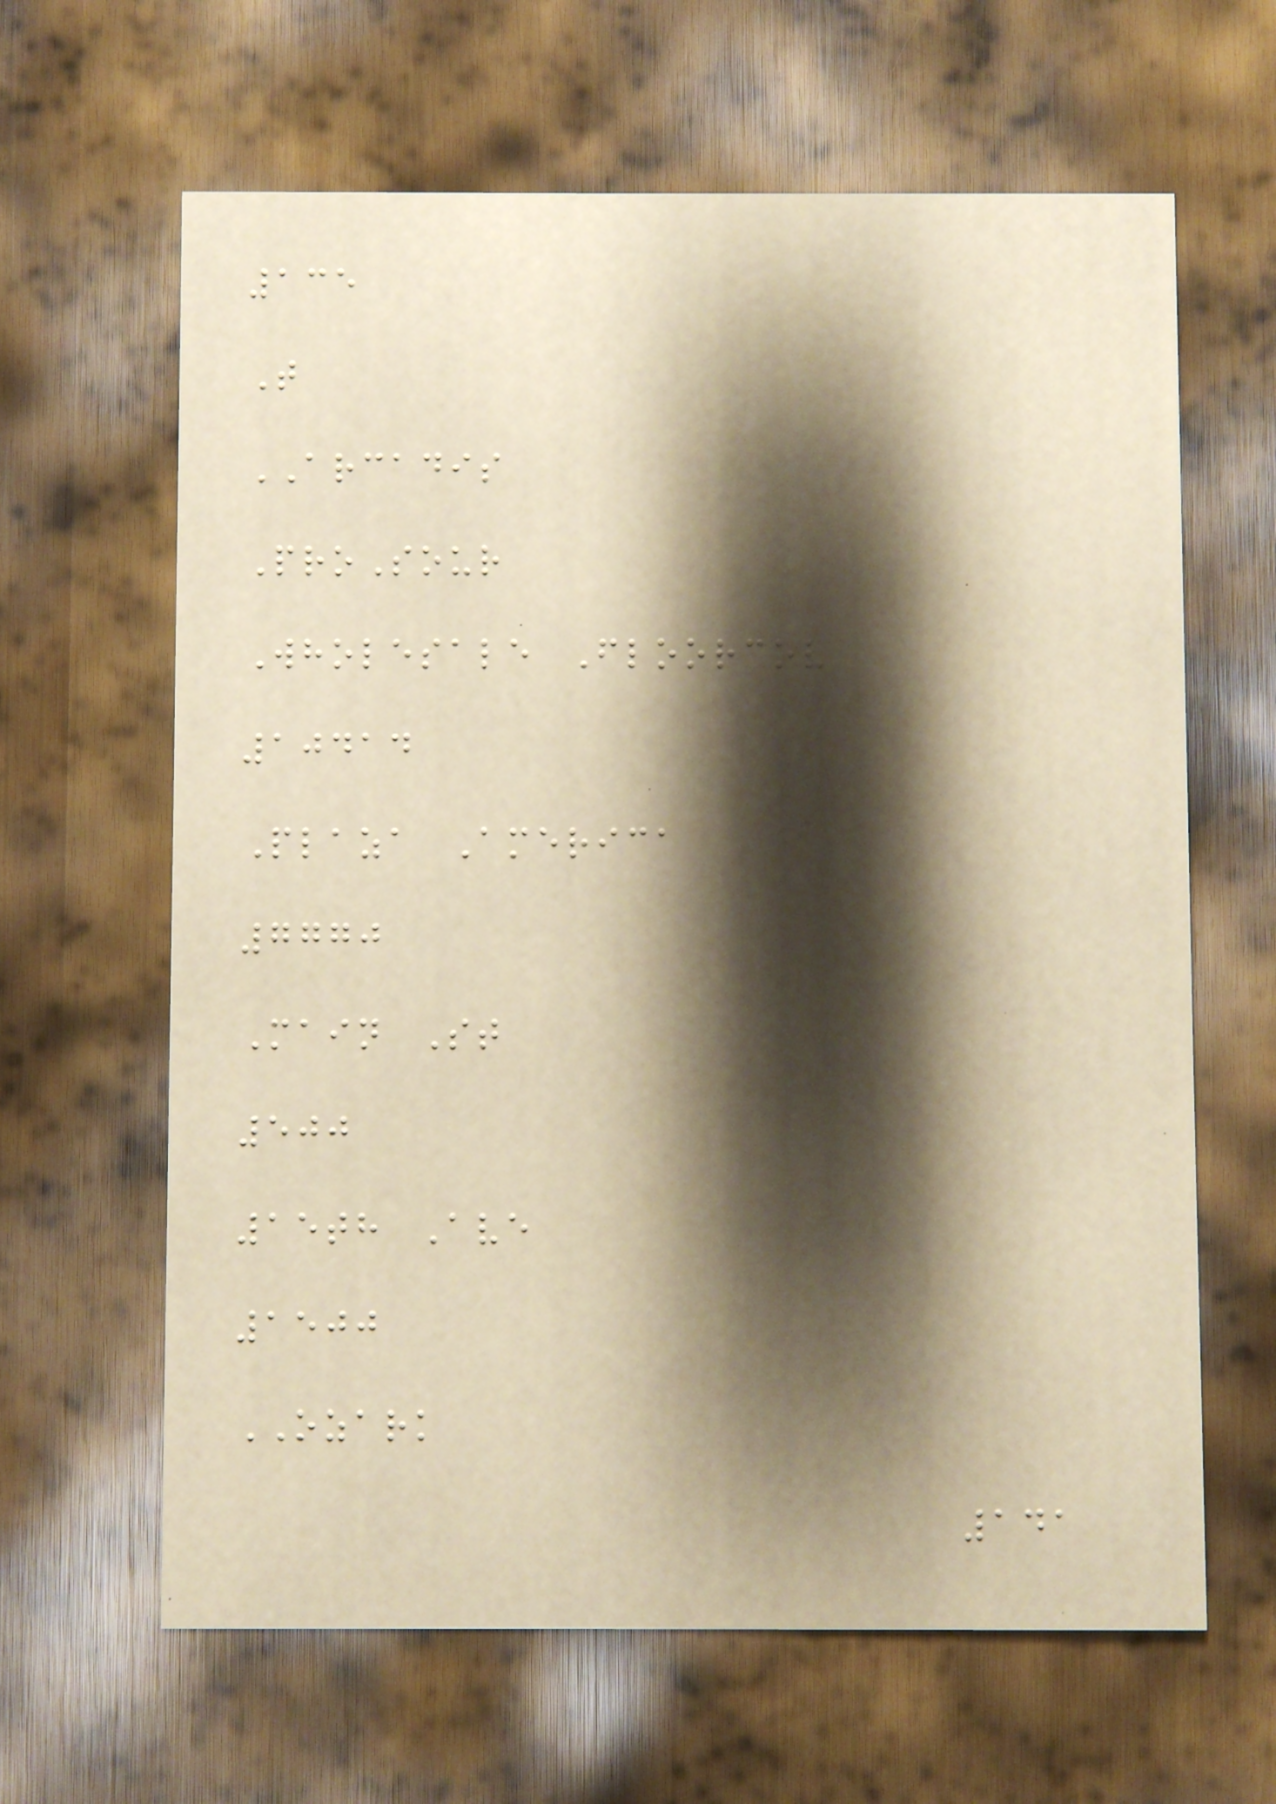135
T
ARCADIS
ProSour
Wholesale Floorcov
10414
Plaza America
7770
Main St
500
15th Ave
1500
OZARK
141
